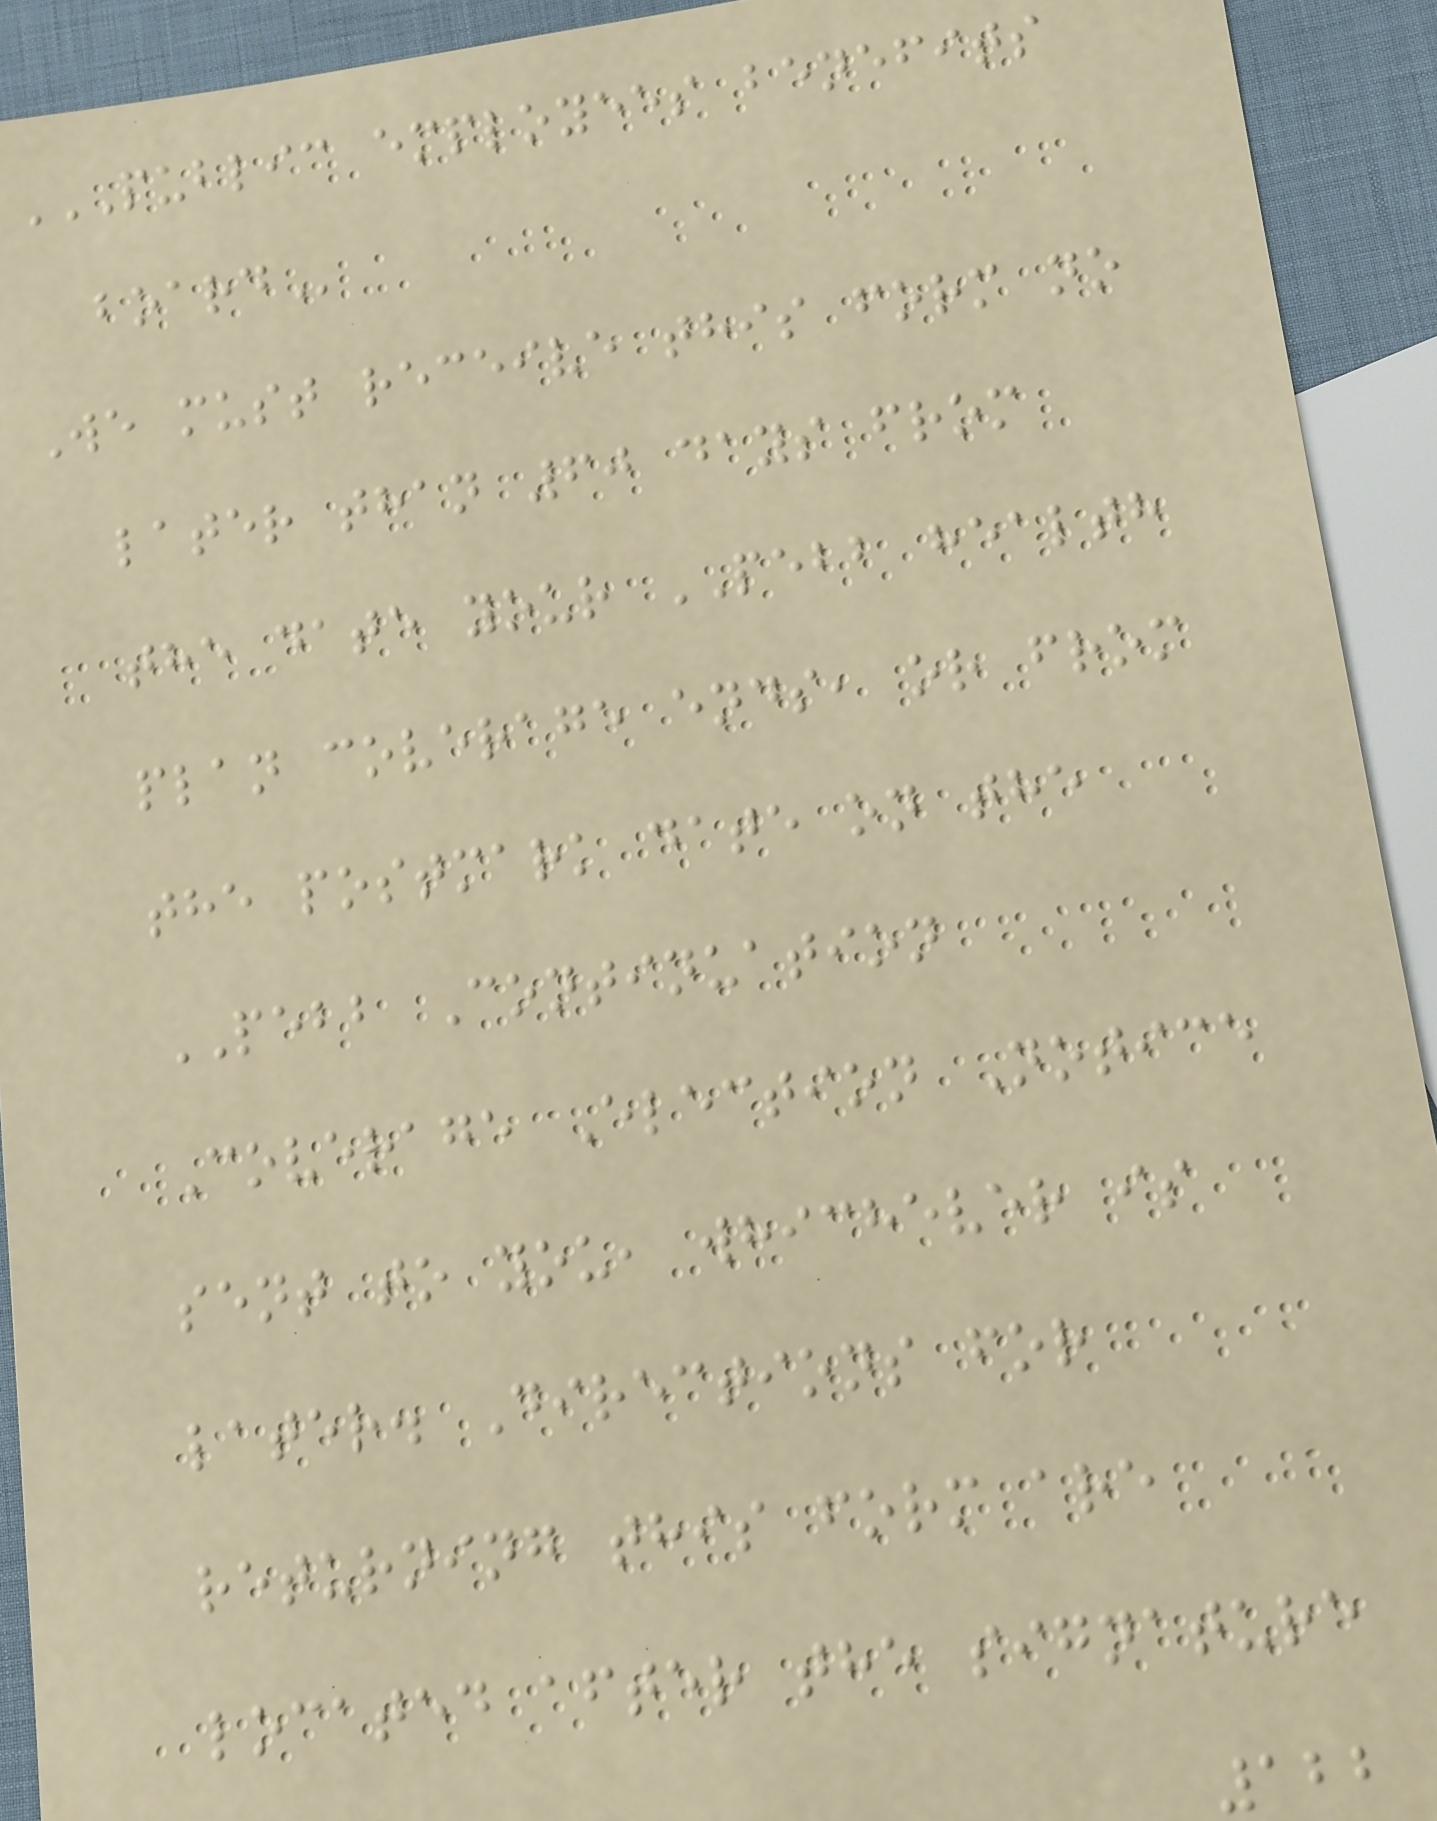PUBLIC EMPLOYEES BENEFITS
BOARD
We must receive this form no
later than 60 days from
the date your PEBB health
plan coverage ends, or from
the postmark date on the
PEBB Continuation
Coverage Election Notice
sent to you, whichever is
later. Directions for
returning this form are
located after the signature
122
